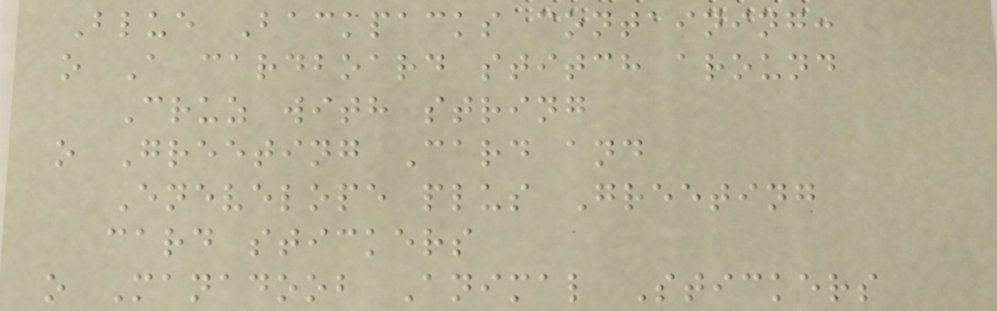Blue Backpacks containing:
o A cardboard stitch around
Cruz with string
o Greeting Card and
Enevelope plus Greeting
card stickers
o Manadoob Animal Stickers
